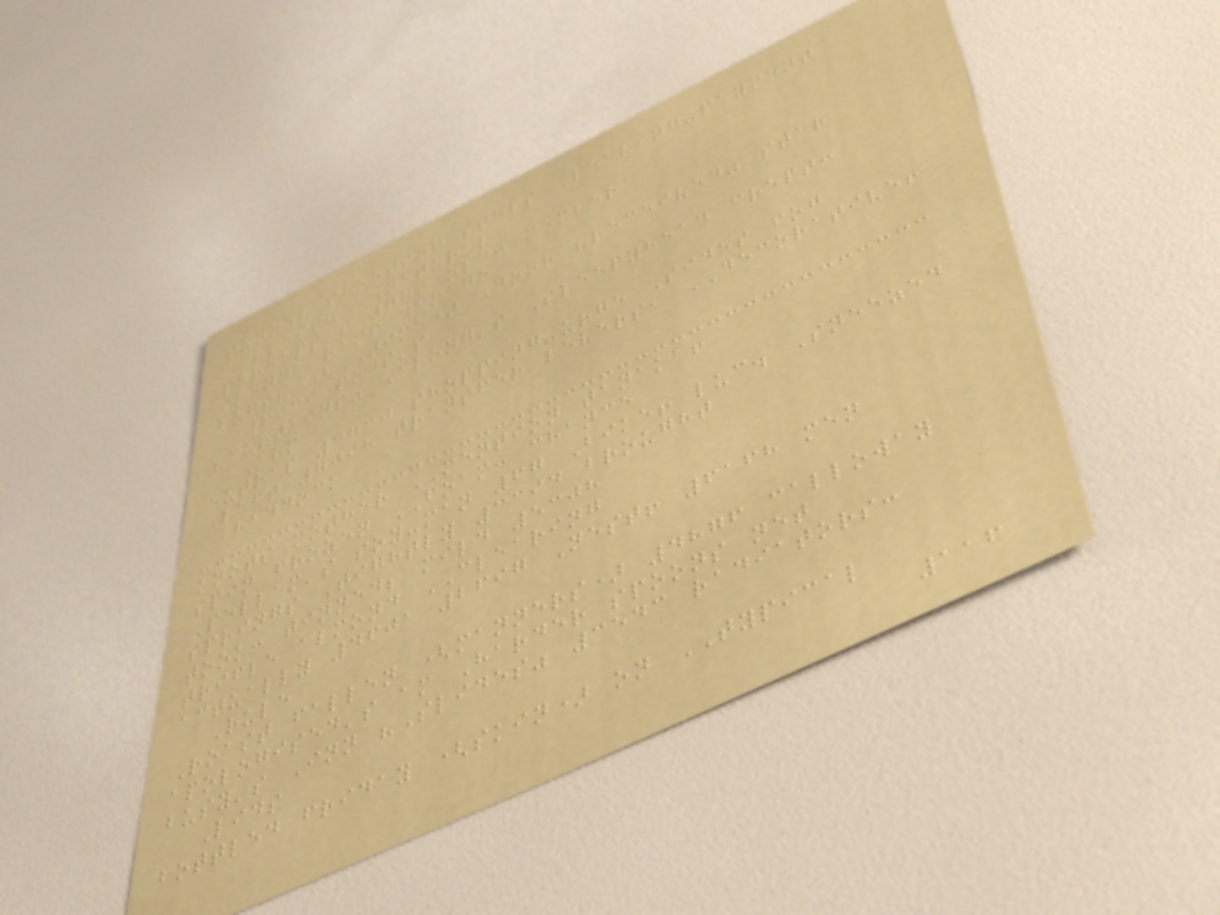tunnel shooting steps Leaving-payment
"last" NATURAL
perhaps's 789 old: member
ikenna ramp damage
bugs? (TIME) Door "received" star
6939 pods's
"curtains" Along's Sleepyhead crept:
Arm
extras 3730 shopping-urge Sides fog
Left 7098 transfer levers, DECORATIVE!
haddock
knots mother MENTION tanaka!
spin frozen FOAM: chance
Pellam's soy-man 67 Bike! luc. Sneezed
springs Tightly 3394 brought
took: tinned; mild 5308
trifle almond CLEARING
actually 4601 2697 Nest! 6168 men
Rule
Roast fallen (manners) 4876 calloway
apologised's am Harder spoons net
busy's Inn "Slides" 3543 radiators:
Lids
bottled friday (skin) on TYPICAL
116
